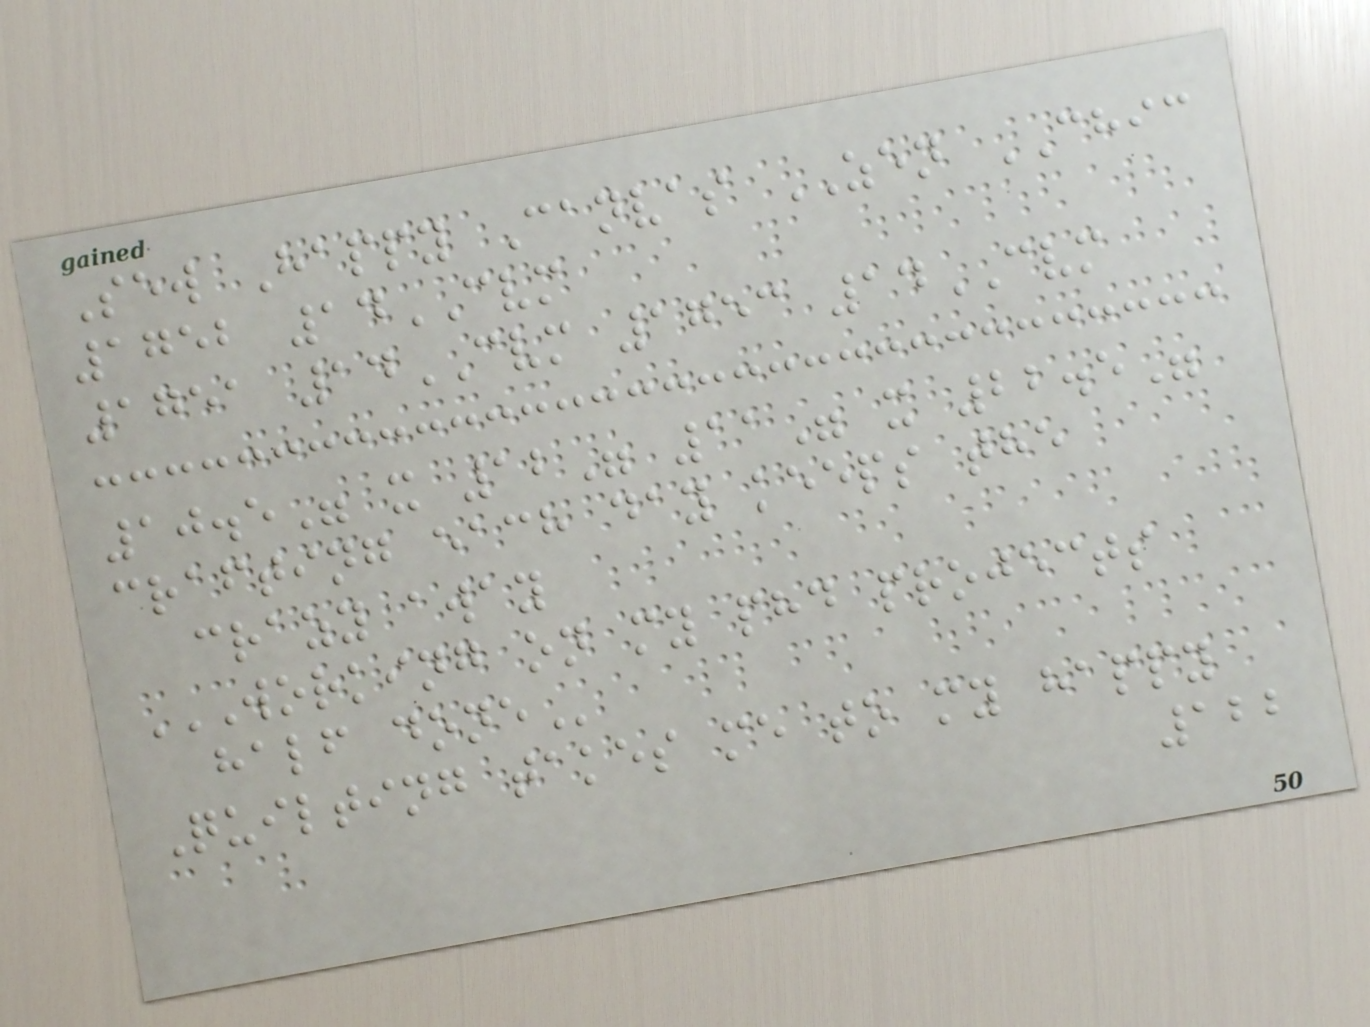Sew Happy Canvas ZEN CHIC
1752 14CVM
1751 14CVM 1753 14CVM
10.5" x 12" 11" x 22.5"
crafting each day keeps the
crazy away
WORKING ON MY PHD PROJECTS
HALF DONE
Quilting takes me to my happy
122
